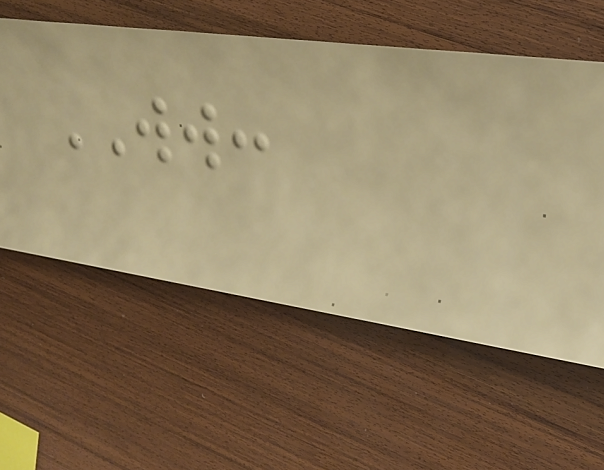WW:
